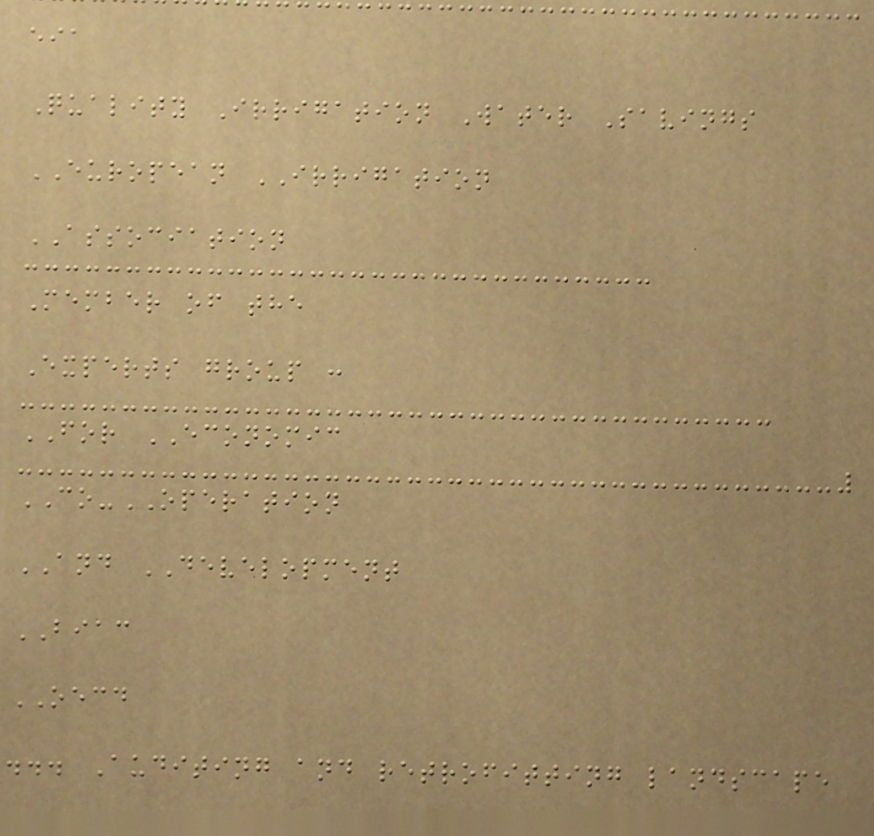eia
Quality Irrigation Water Savings
EUROPEAN IRRIGATION
ASSOCIATION
Member of the
Experts group :
FOR ECONOMIC
CO-OPERATION
AND DEVELOPMENT
BIAC
OECD
... Auditing and retrofitting landscape
